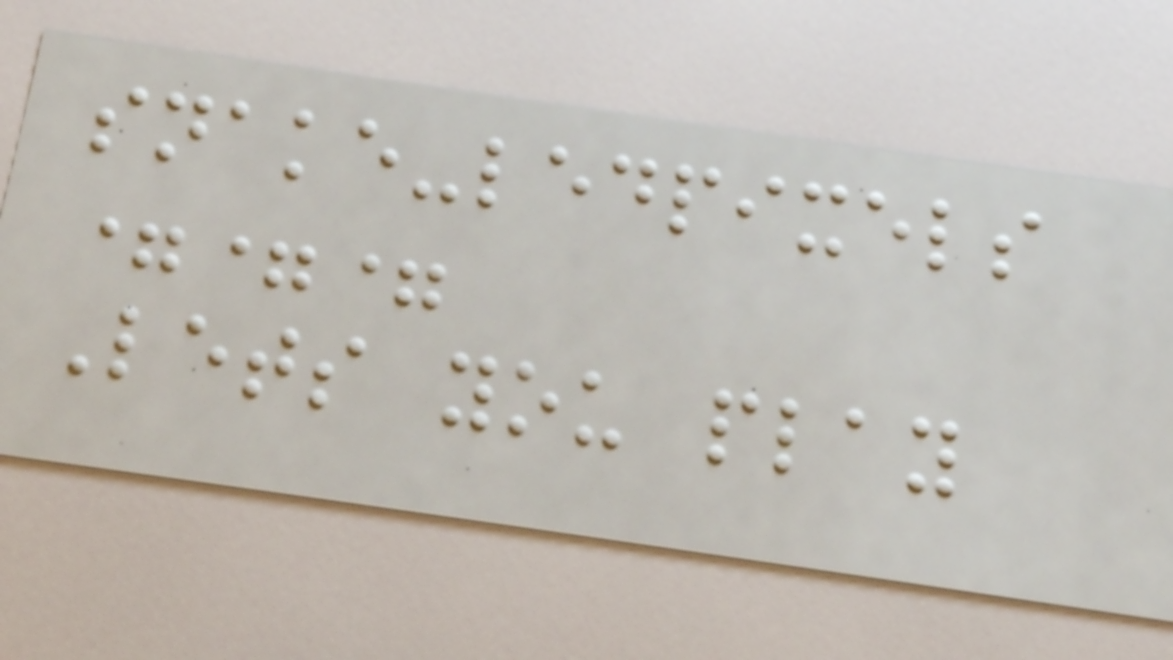snake-ledpixels
===
Lets you play
